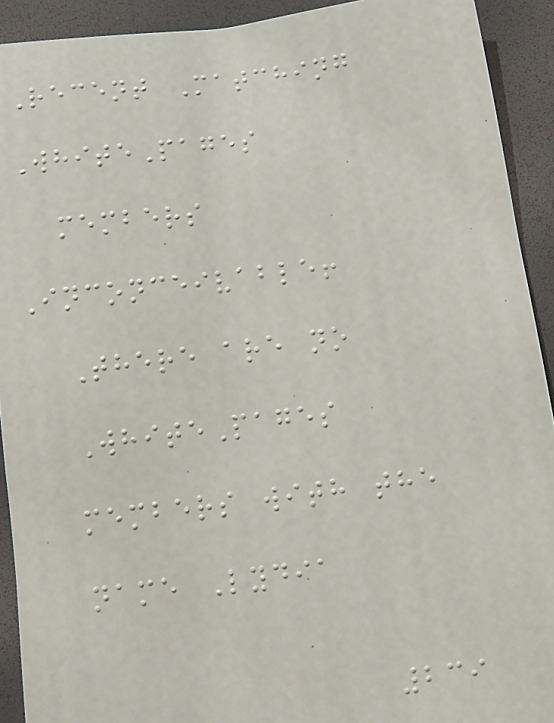Recent Matching
WhitePages
members
Inconceivable!
There are no
WhitePages
members with the
name Lydia
239
